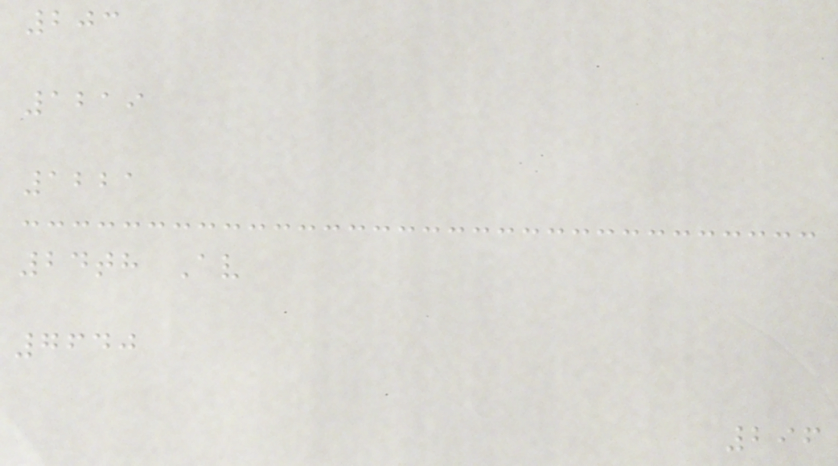203
1219
1221
24th Av
7640
296
